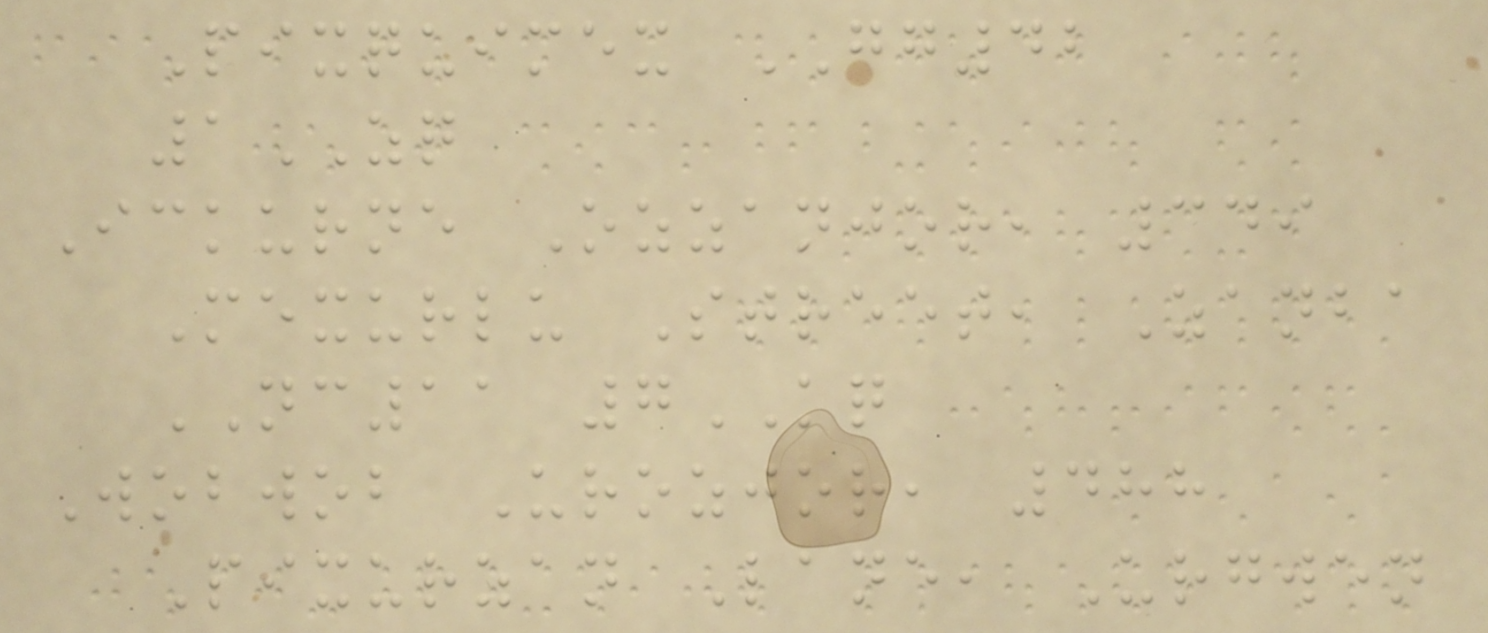Pixquimex GG42
1ZQ
Ickurne Ozzanjor, 349
Mexurlu Street, Zanba
NC11 7KQ
Wobwob Urozjor, 488
Pixurzan Lane, Urgwen
